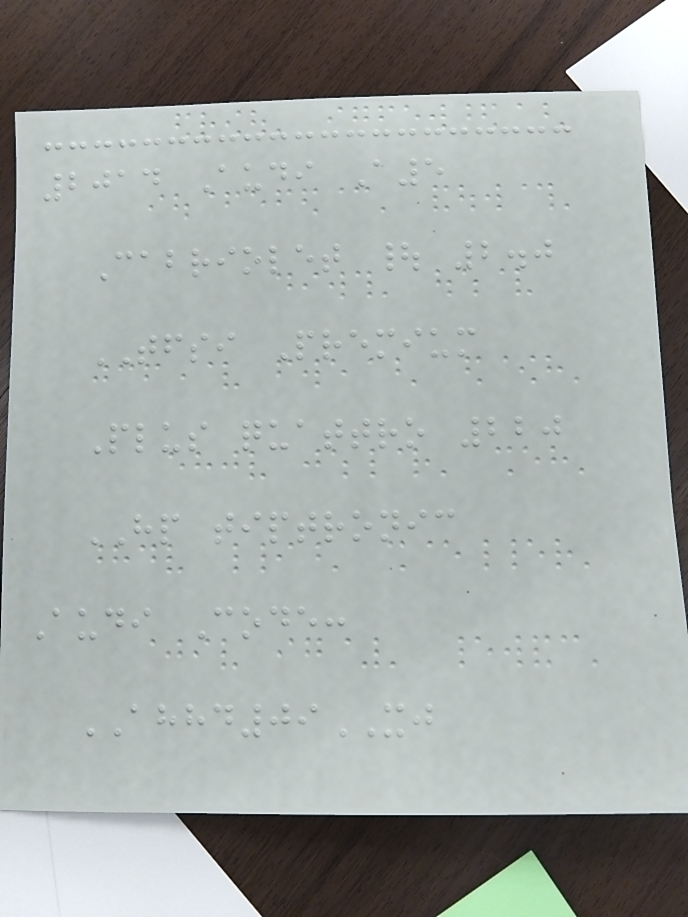2014 Audi A5
Cabriolet | 2.0
TFSI Premium
Plus quattro 220
HP tiptronic
Audi Code:
AHHD09XJ
